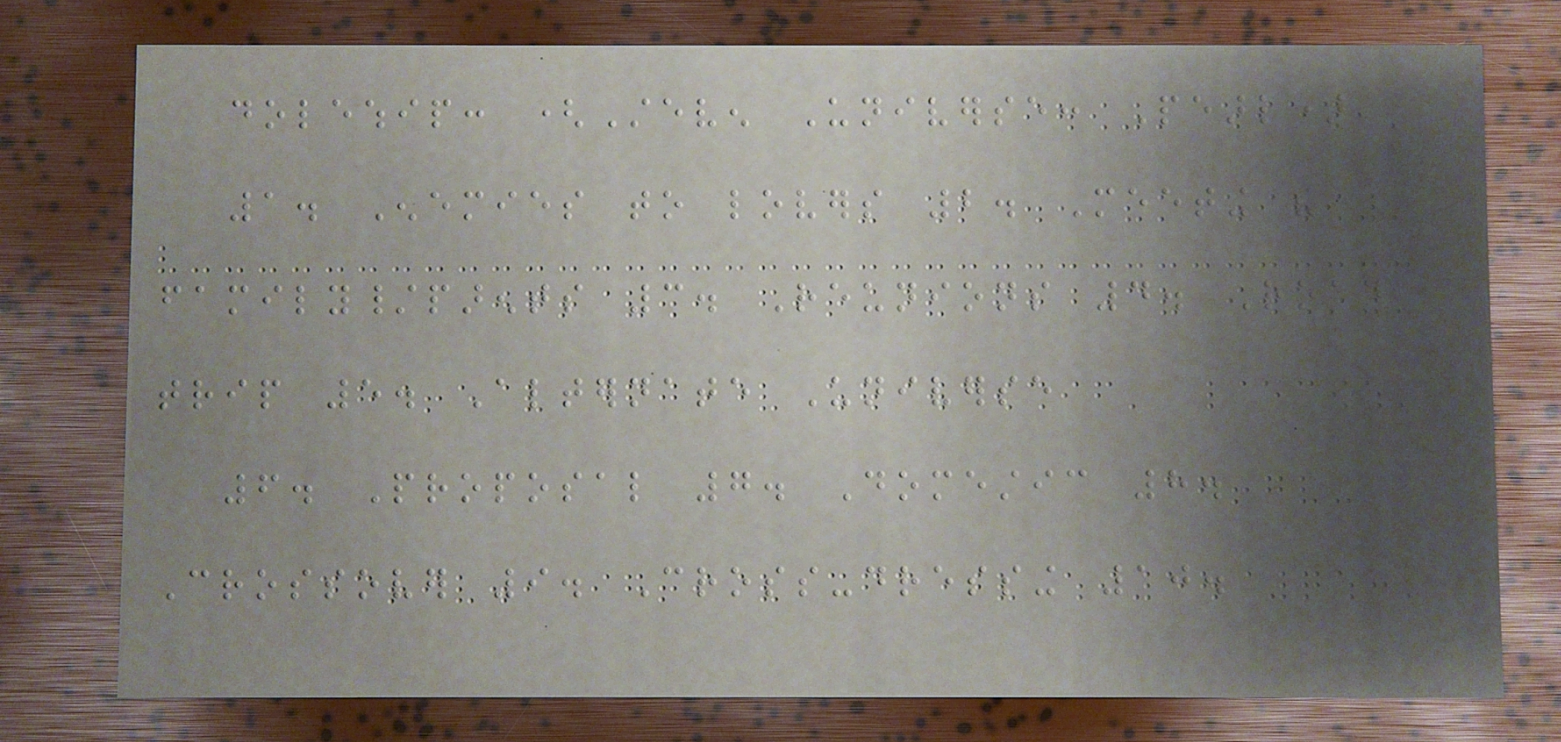dolewhip: (Steven Universe: Pearl)
1. Enemies to lovers 2. Meeting the
family/parents 3. Reunions 4. Road
trip 5. Alternate Universe
6. Proposal 7. Domestic 8.
Crossover 9. Cross-dressing 10.
